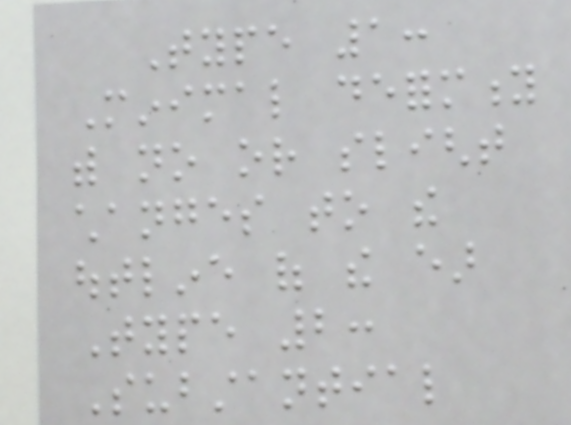Type 1:
Minimal deformity
with no or slight
changes to the
outline of the ear
Type 2:
Substantial
